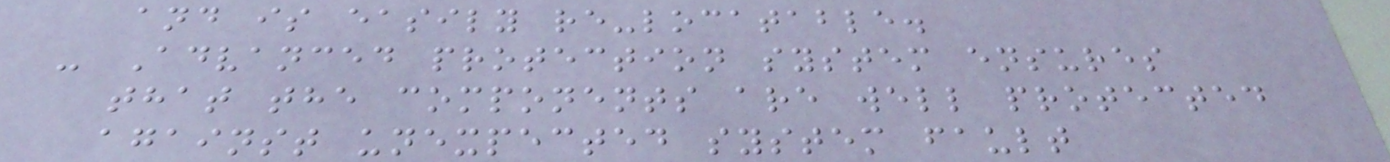and is easily re-locatable.
- Advanced protection system ensures
that the components are well protected
against unexpected system fault
